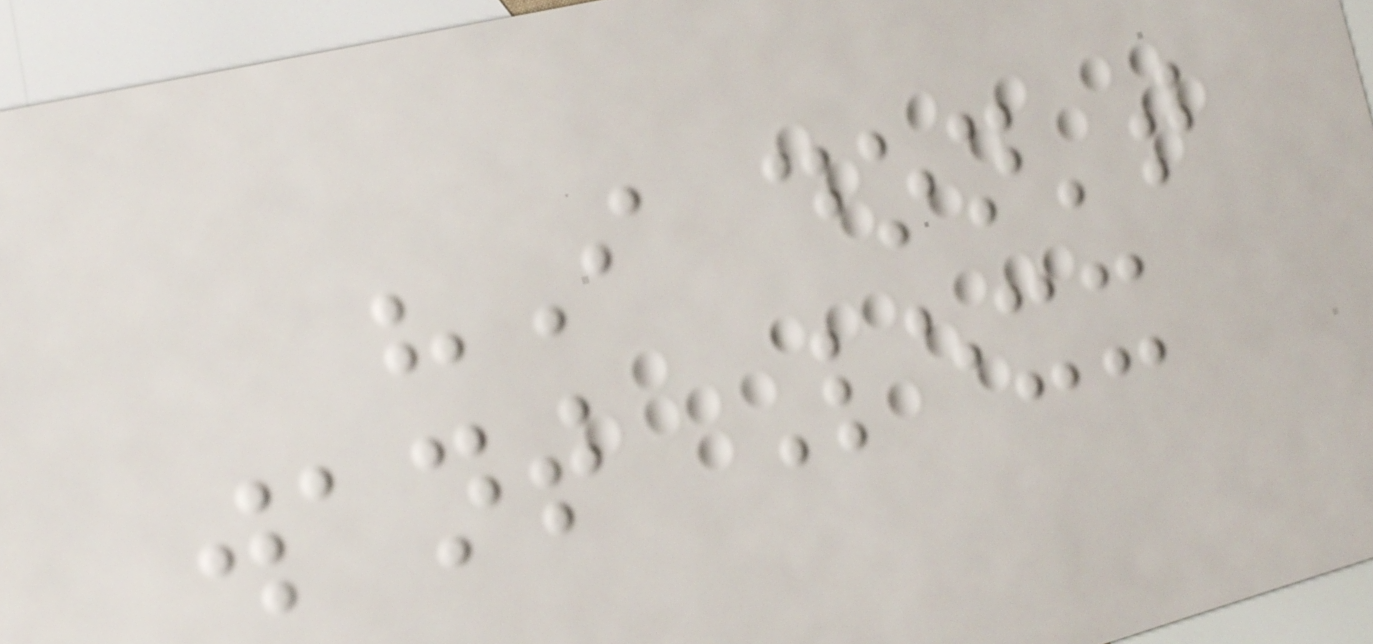"I don't
want Lexx
